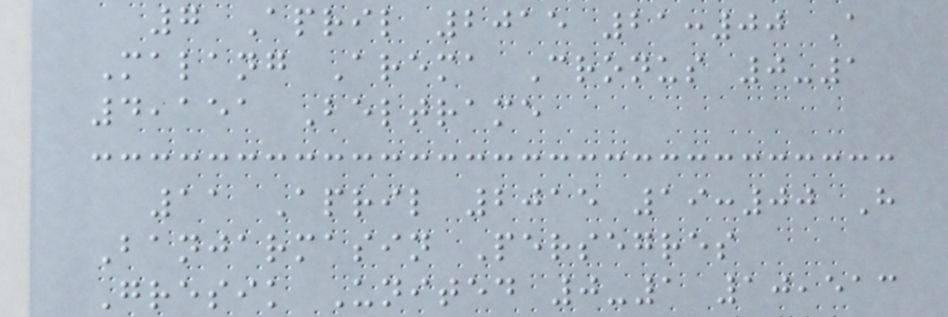7 April 2015 21:00 A
Malang Arema Cronus 0-1
4,151 Beltrame
11 April 2015 19:00 H
Banjarmasin Persegres
Gresik United 0-1 10,513
